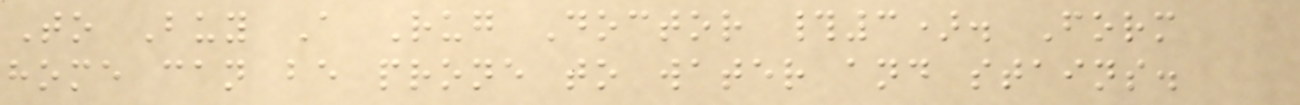To Buy A Rug Doctor #3). Form
home can be prone to water and stains.
